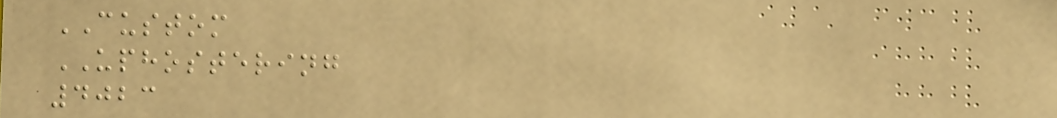CUSTOM
UPHOSTERING
4023
